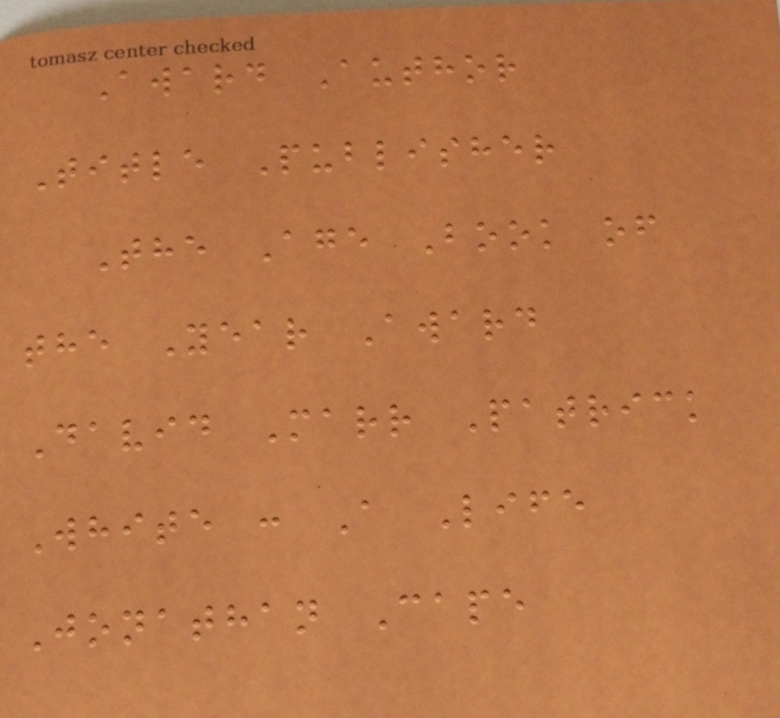Award Author
Title Publisher
The Age Book of
the Year Award
David Marr Patrick
White : A Life
Jonathan Cape
